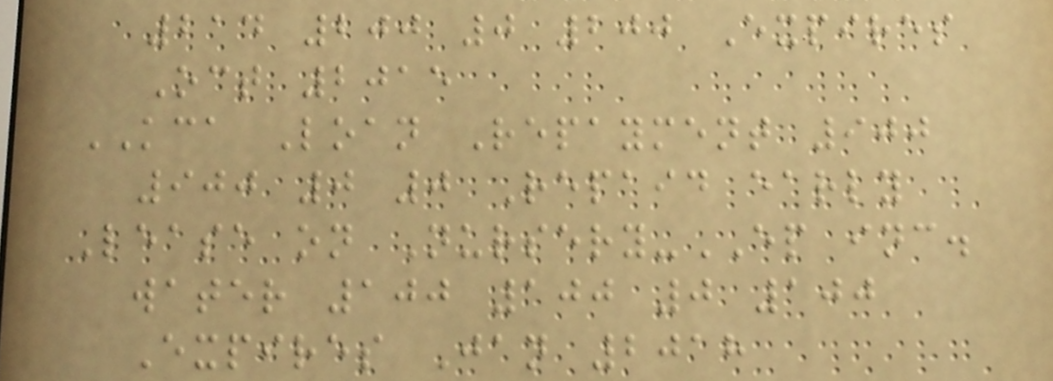214 200 0 200 Expires
Oct 2015
KCA Loan Repayment 900
900 0 0 Repaid early
Lease on Nursery-EP inc.
water 100 100 0 100
Expires Jan 2018
